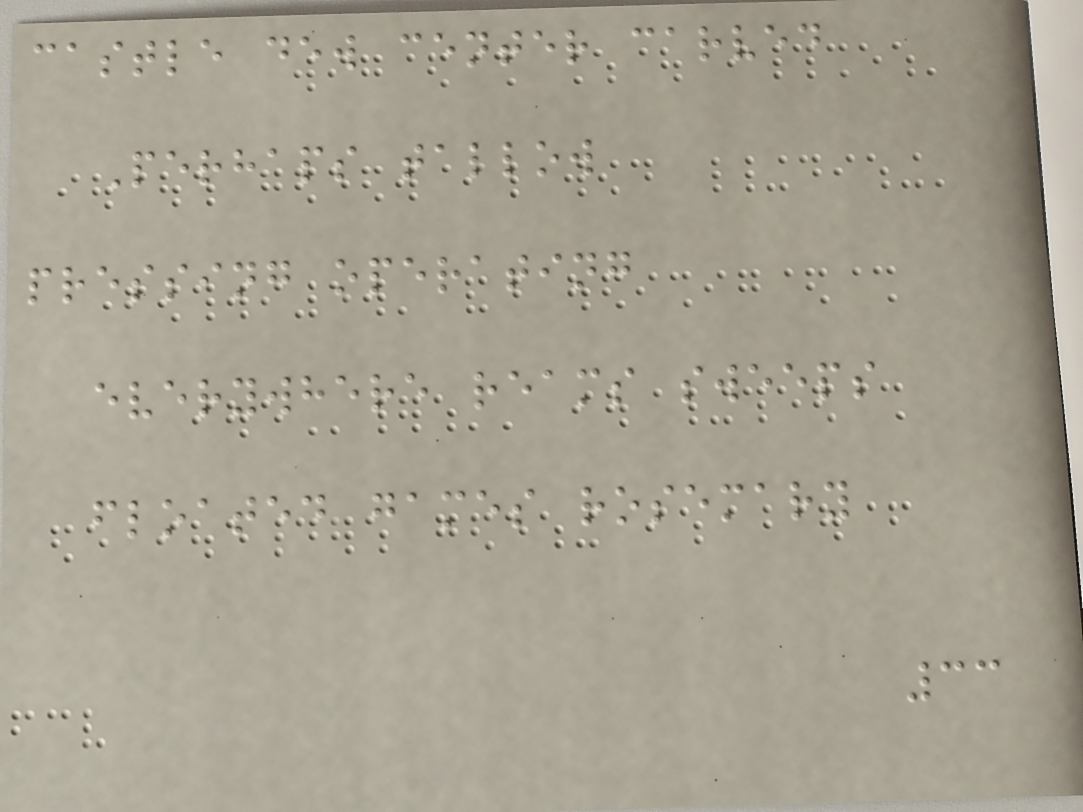castle dew center carved
Perhaps tallow
pressing operating
everywhere reams sweeps
floated games rosemary
33
